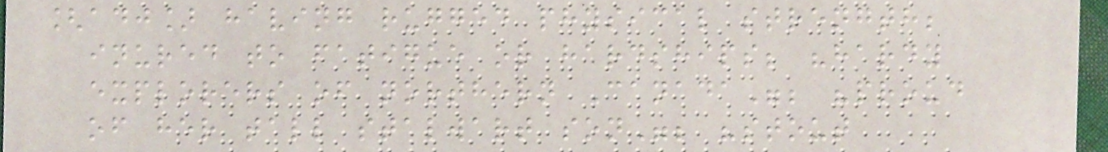[adj] having rugged physical strength;
inured to fatigue or hardships; "hardy
explorers of northern Canada"; "proud
of her tall stalwart son"; "stout
